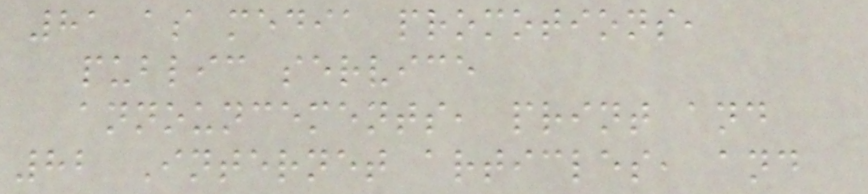81 as media promotions,
public service
announcements, print and
82 Internet articles, and
